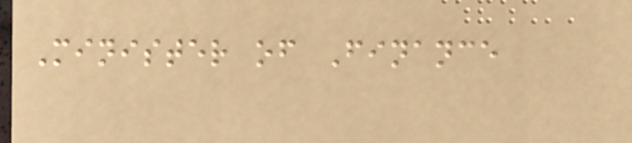Minister of Finance
